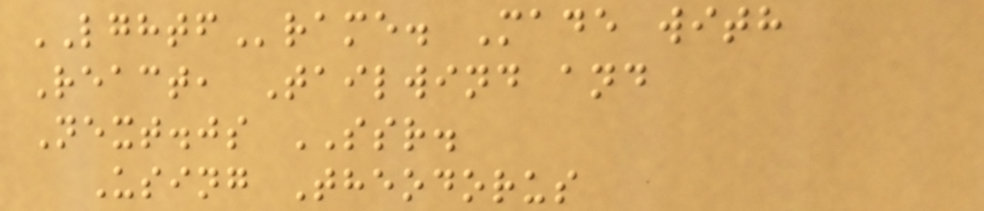LGHTFrame. Made with
React, Tailwind and
Next.js SSR.
Using Theodorus
